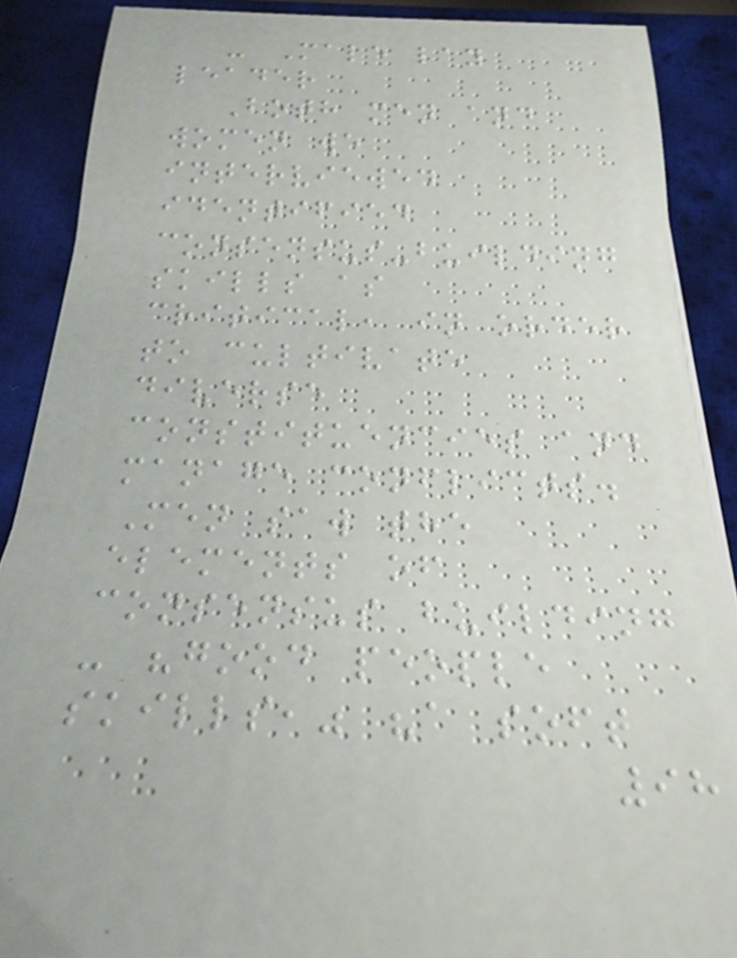- Male lay
leader
Both men and
women we
interviewed
identified
consensus-building
skills as
critical, in order
to cultivate
diverse
constituencies and
manage conflicts.
Men saw the
elements of
consensus building
- "good people
skills," "a soft
98
